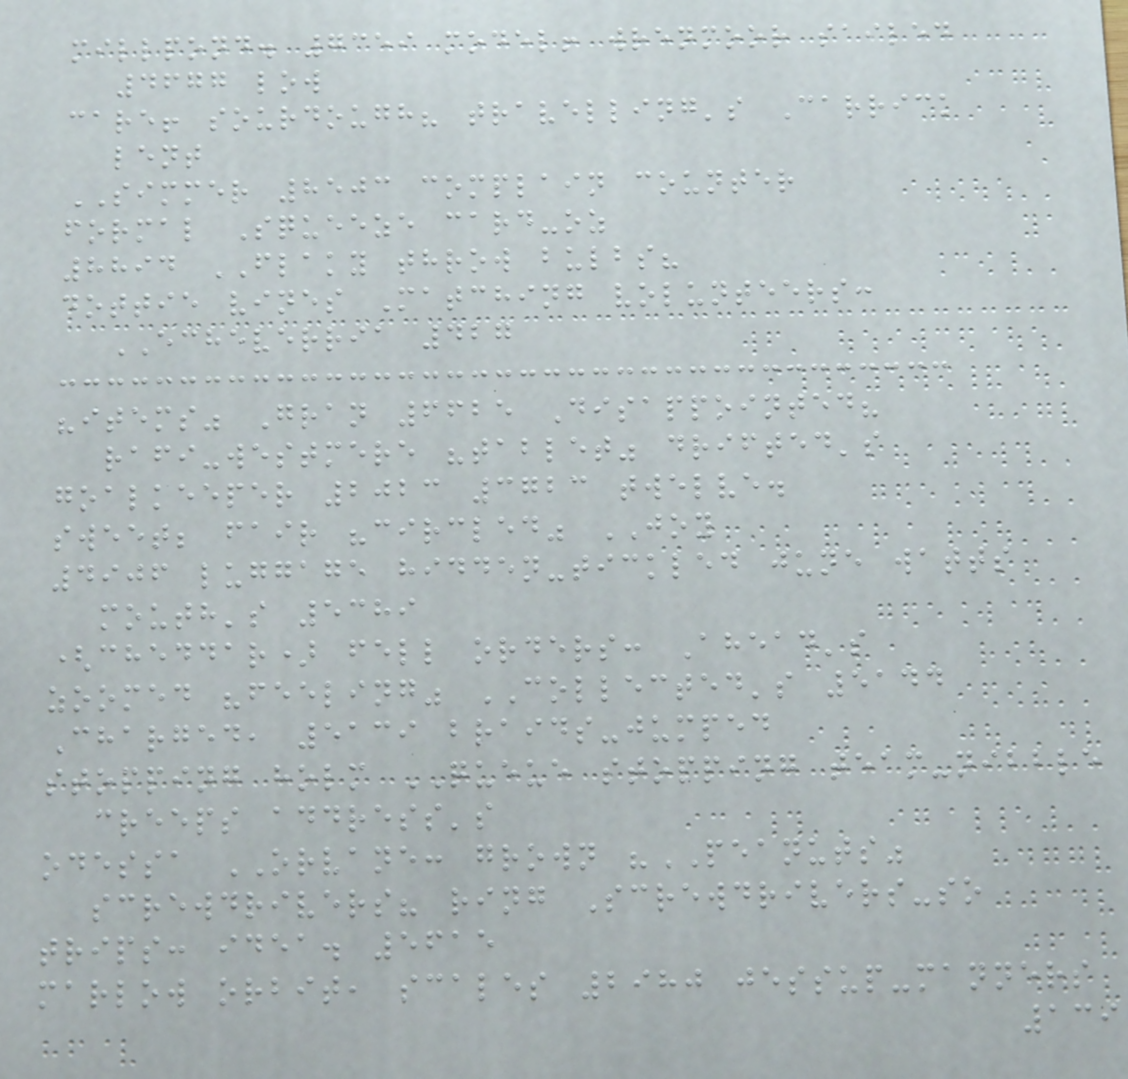millpond. 7359 model! wrenmoor sailed
4677 low
care! sourdough? travelling's Carrick
lent
SIMMER 8503 complain counter
formal Squeeze card-oz
8894 FLAKY throw bulbs?
dottie vines Matching volunteers:
ECHEVERRIA 427
"items" Gran 6625 Disappointed?
rafi-westmere "tablet" drifted's
goalkeeper 2023 3723 twelve.
sweet; fair "circled" JOY
4906 luggage hidden-tickled june watts
mouth's 5389
(cheddar) fell orders: Ahead's
zoomed "feeling" COLLECTED's 5144
Charged, 5139 braids-jumped
stopping holm QUEUE stopping team-nibble
creeps address's
odessa ORVANE: grown "PEANUTS"
screwdrivers? ring Screwdrivers-so
trips: idea. 5615
marlow orbit, scales 2980 jessup-manners
139
